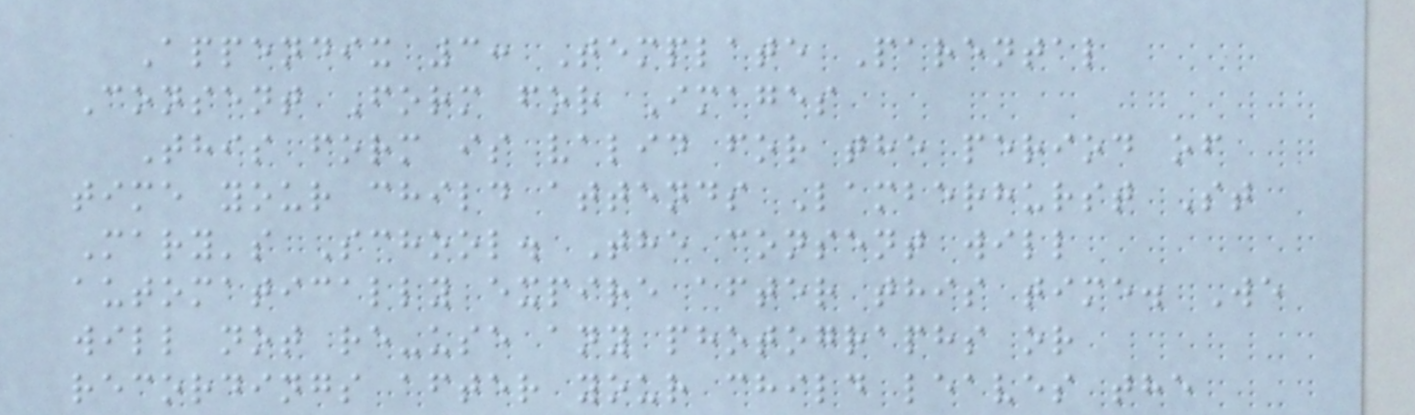Appendix 3: Template Parental
Consent Form for Images
This form is valid for the period of
time your child attends Lamberhurst St
Mary's School. The consent will
automatically expire after this time. We
will not re-use any photographs or
recordings after your child leaves the
